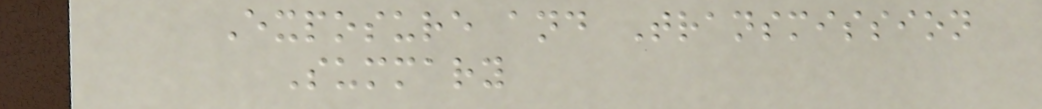Exposure and Transmission
Summary
